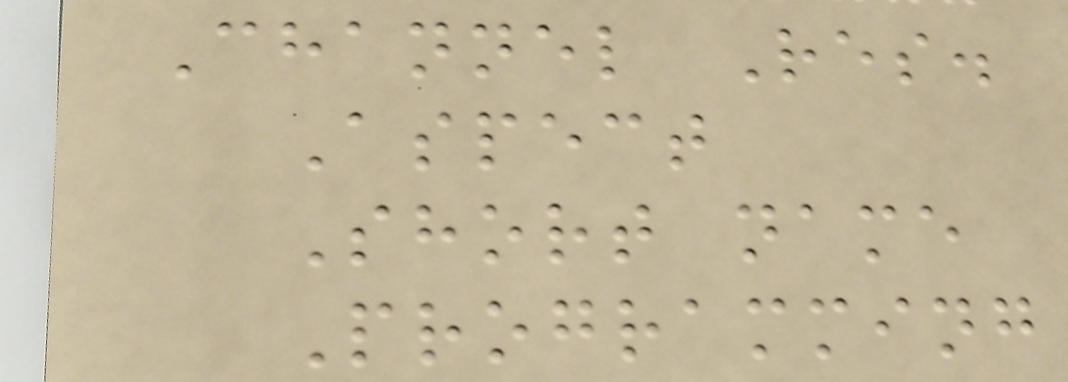Channel Res.
Aspect
Short name
Programming
